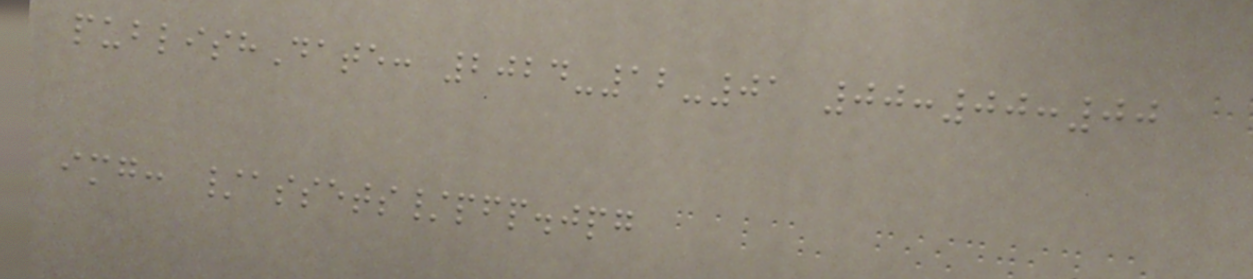publishDate: 2024-12-01 00:00:00
img: /assets/pfp.jpg
